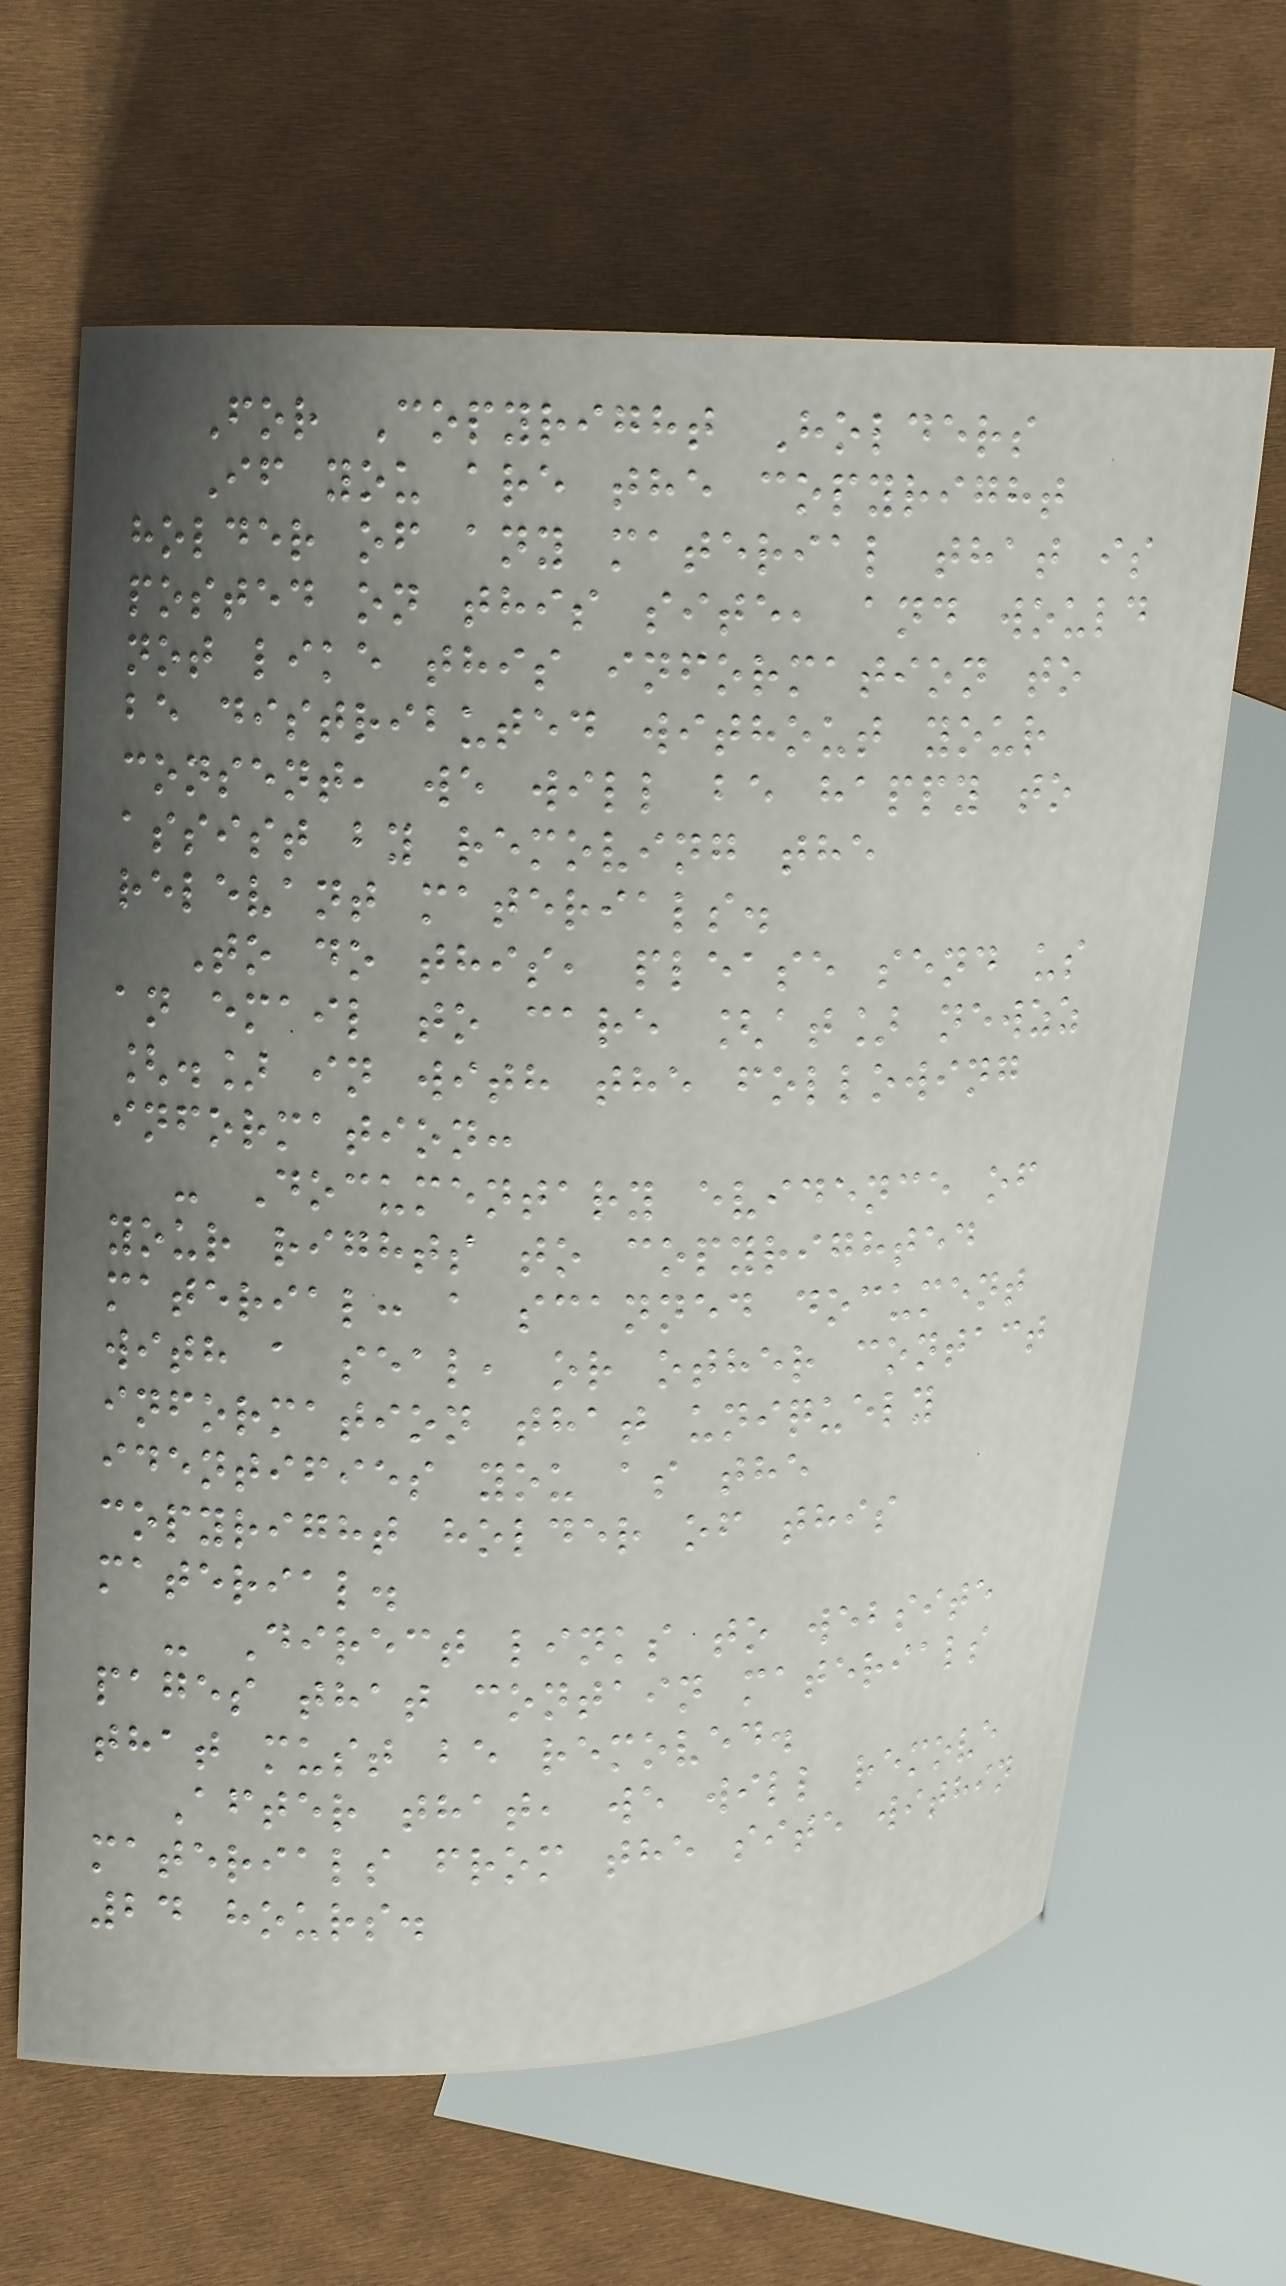For Copyright Holders
If you are the copyright
holder of any material that is
posted on this site, and would
not like this information to
be distributed without your
consent, we will be happy to
assist by removing the
relevant materials.
To do this, please send us
an email to care [at] newzz
[.] in with the following
information:
- Documentary evidence of
your rights to copyrighted
material: a scanned document
with a seal, or other contact
information that uniquely
identifies you as the
copyright holder of this
material.
- Direct links to website
pages that contain materials
that must be removed.
After that, we will remove
materials from the site within
24 hours.
